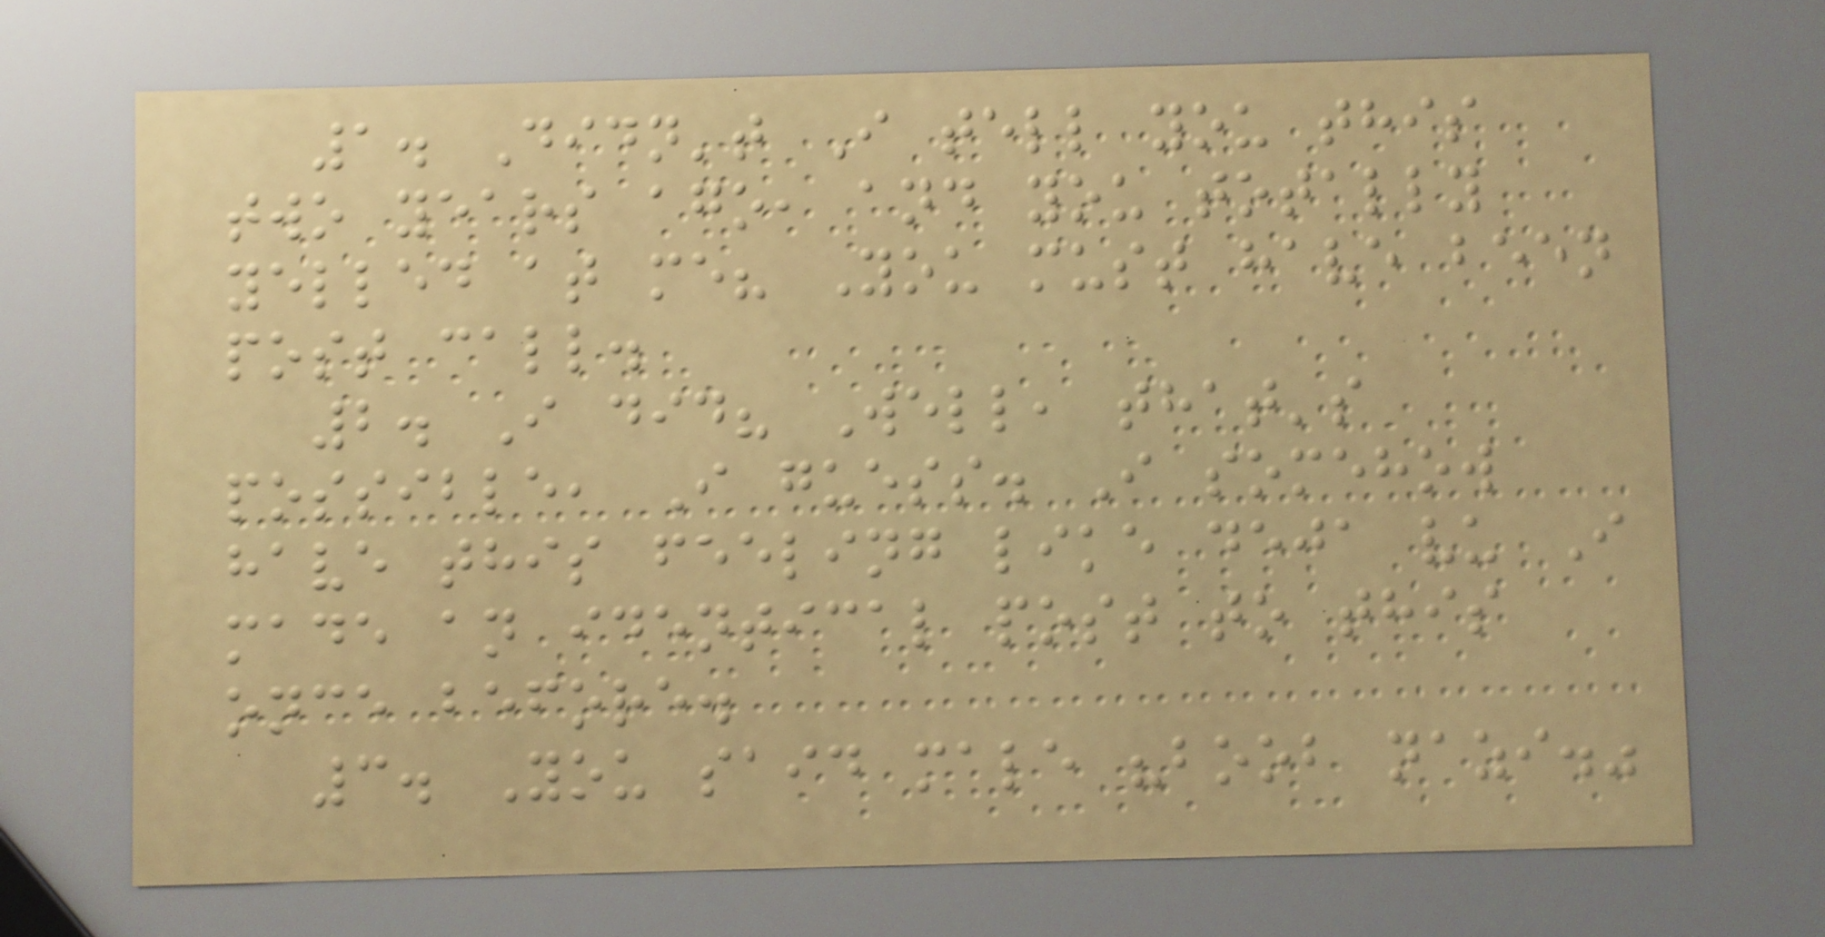1. Didn't I tell you this
two years ago, and you totally
yelled at me? You must have been
post call.
2. I did? Well, that's
possible, I guess. I somehow
have this feeling like deja vu I
made an identical post to this
once before.
3. You said male "boob nazi."
